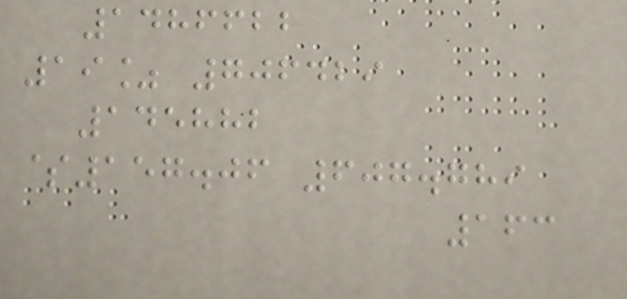1486622
19% 706429
145882
$157.06 607.789
163
